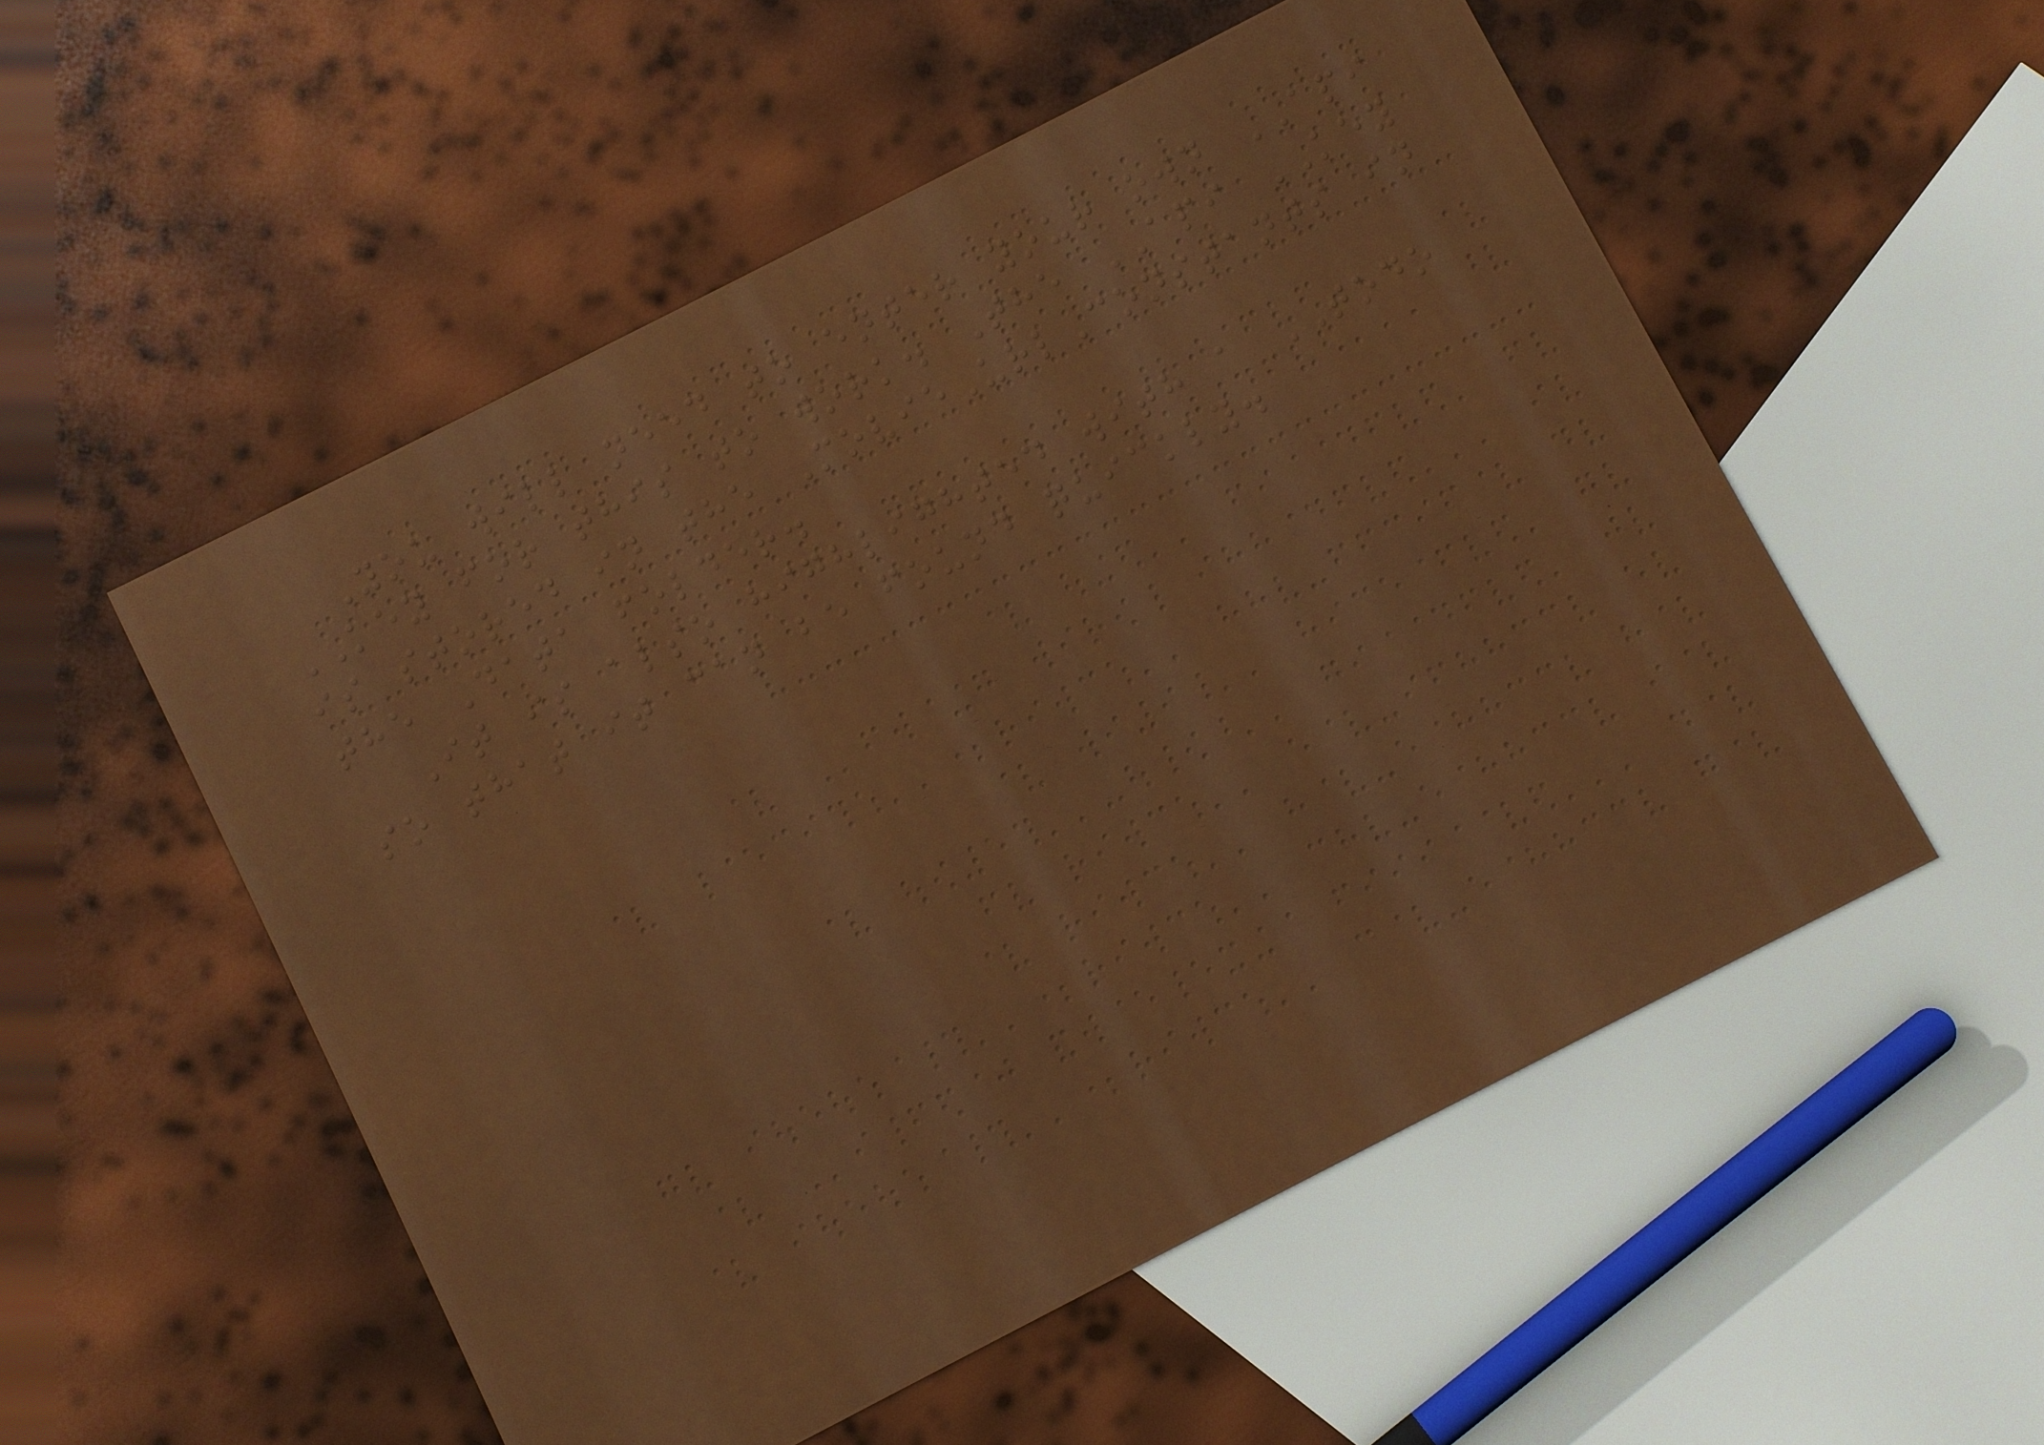You will need to enter your own API
KEY for this to work. The API KEY
is stored in the MovieUrlConstants in
the Data folder.
It is also highlighted with a TODO
so that it can be found quickly.
